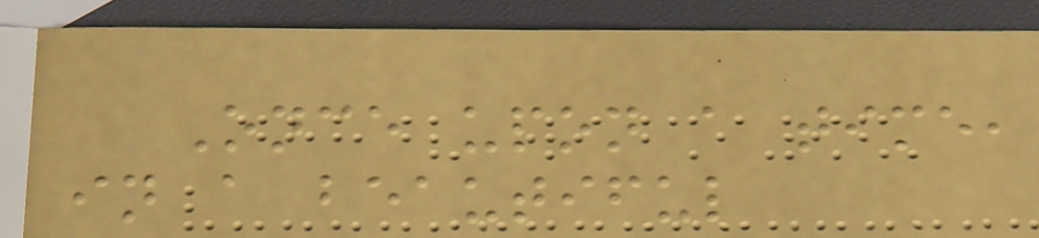Once upon a time,
in a beautiful
